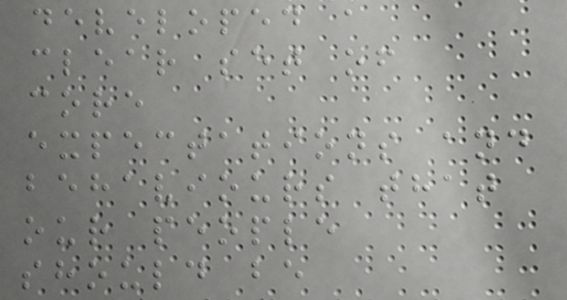developed a
clear set of
core
expectations and
behaviours that
our people
should be
